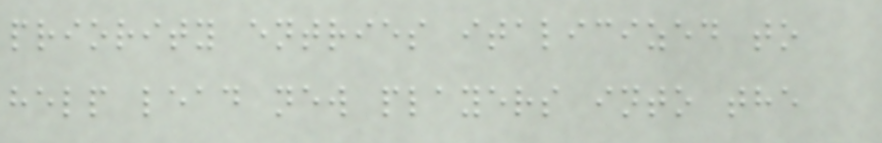priority entries italicized to
help lead new players into the
